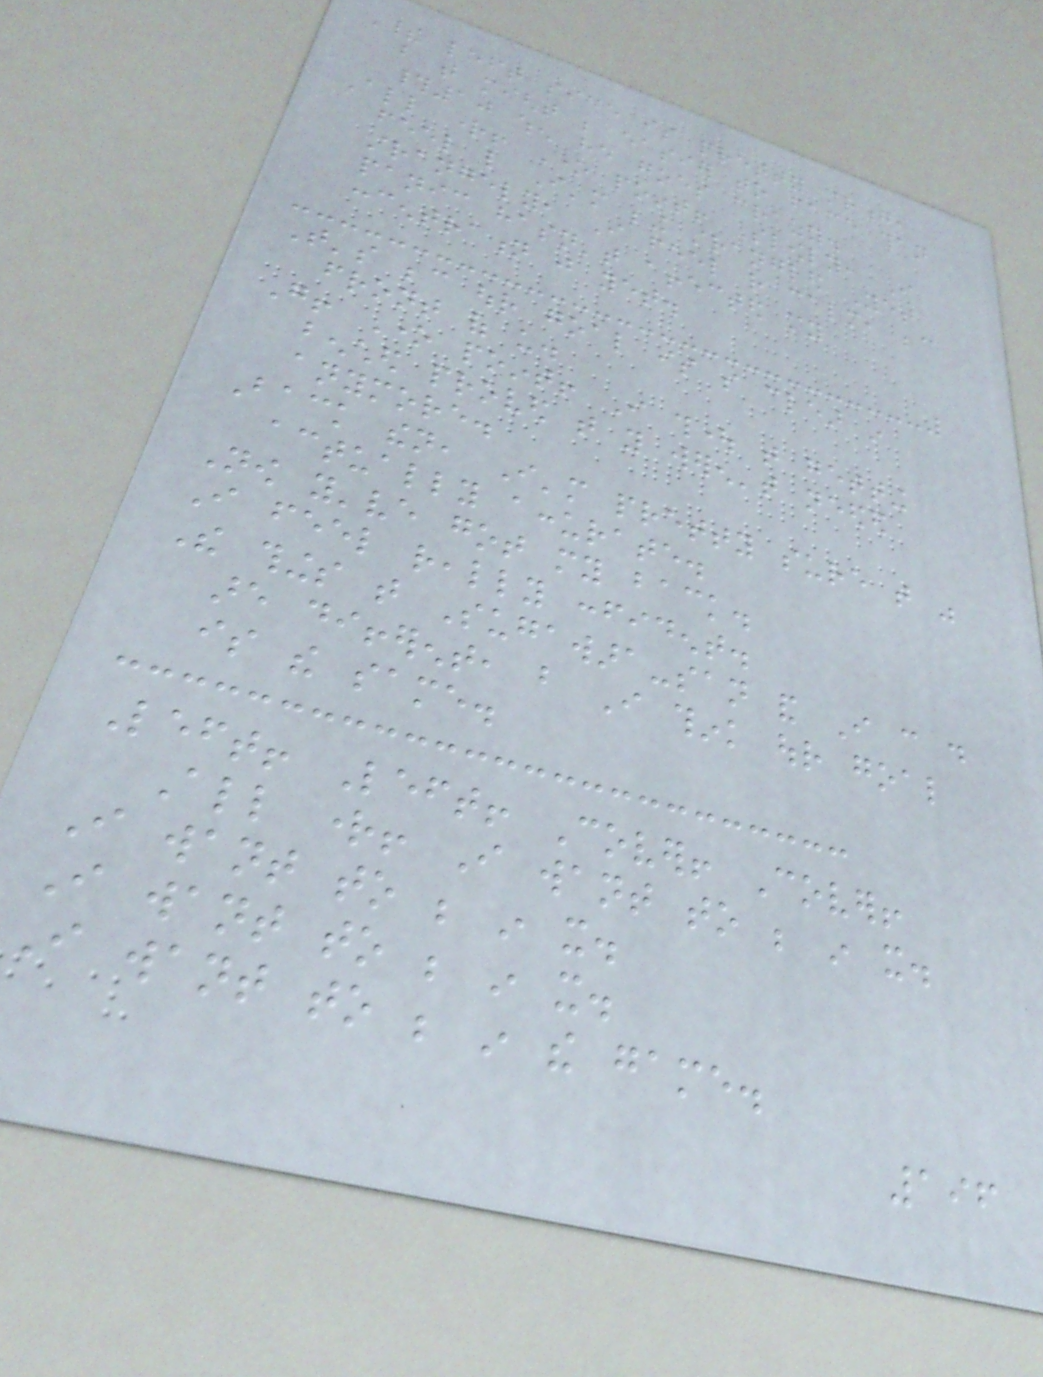Their left side is pretty strong,
but that might be easier to face than
#10 when he goes crazy.
All right! One point! Slowly, I
feel like I'm being strangled Yet
strangely, I feel rather calm, because
panic hasn't affected my
concentration just yet.
That's because our goal is so clear in
front of us.
Go! One point! I thought that getting
benched proved that you weren't needed
anymore.
Back then, I'm pretty sure that was
actually accurate.
Now you've got my back.
I feel really confident.
The things that Sugawara-san and I can do
are different, but I think our goal
is the same.
Left! Left! Cover! Cover!
All right! I want to be in it.
I want to be in it.
I want to be in it.
I want to be in the game.
196
